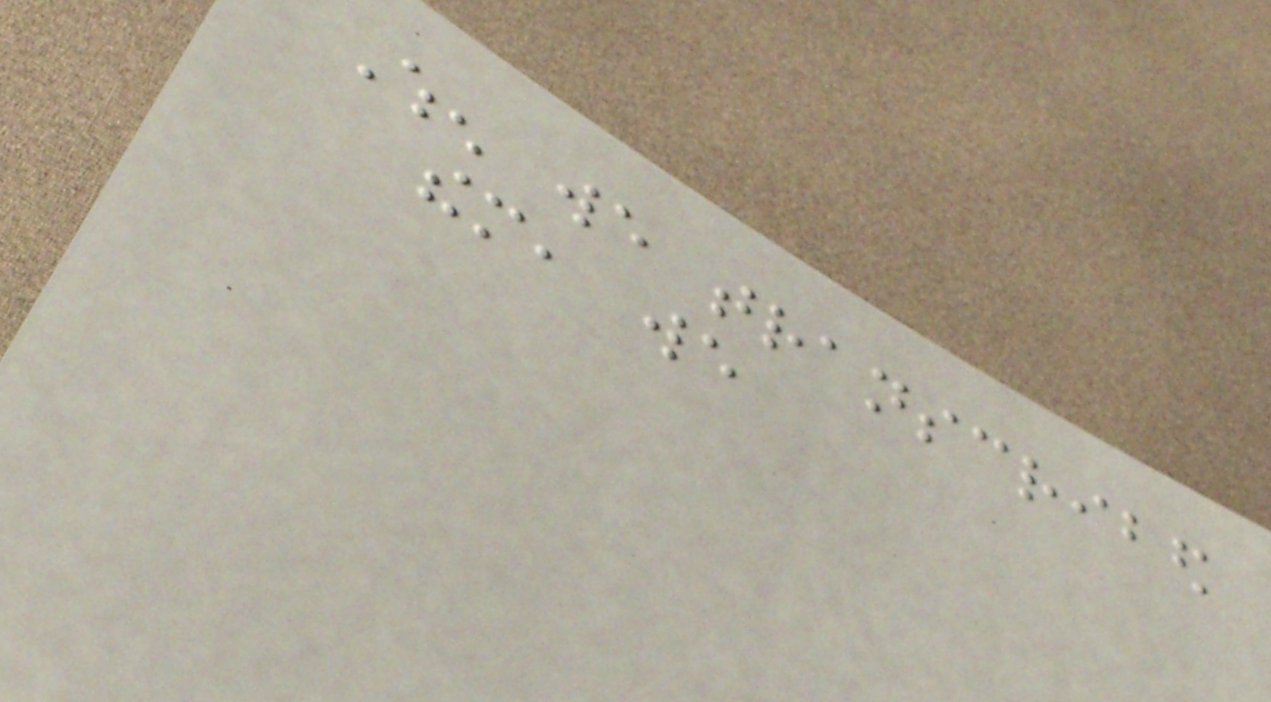When we transcribed
them, we
